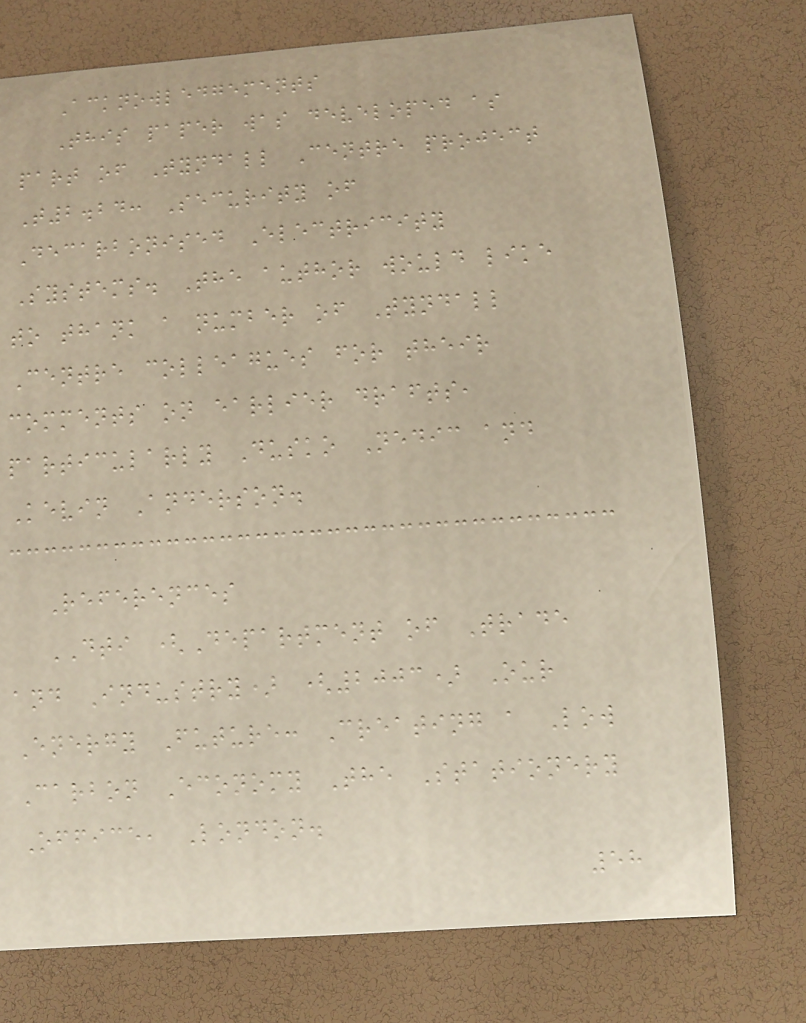Acknowledgements
This paper was developed as
part of Tyndall Centre project
T2.24: Security of
Decarbonised Electricity
Systems. The author would like
to thank a number of Tyndall
Centre colleagues for their
comments on earlier drafts,
particularly Dusko Nedic and
Kevin Anderson.
References
DTI (Department of Trade
and Industry) (2003) Our
Energy Future: Creating a Low
Carbon Economy The Stationery
Office, London.
58
